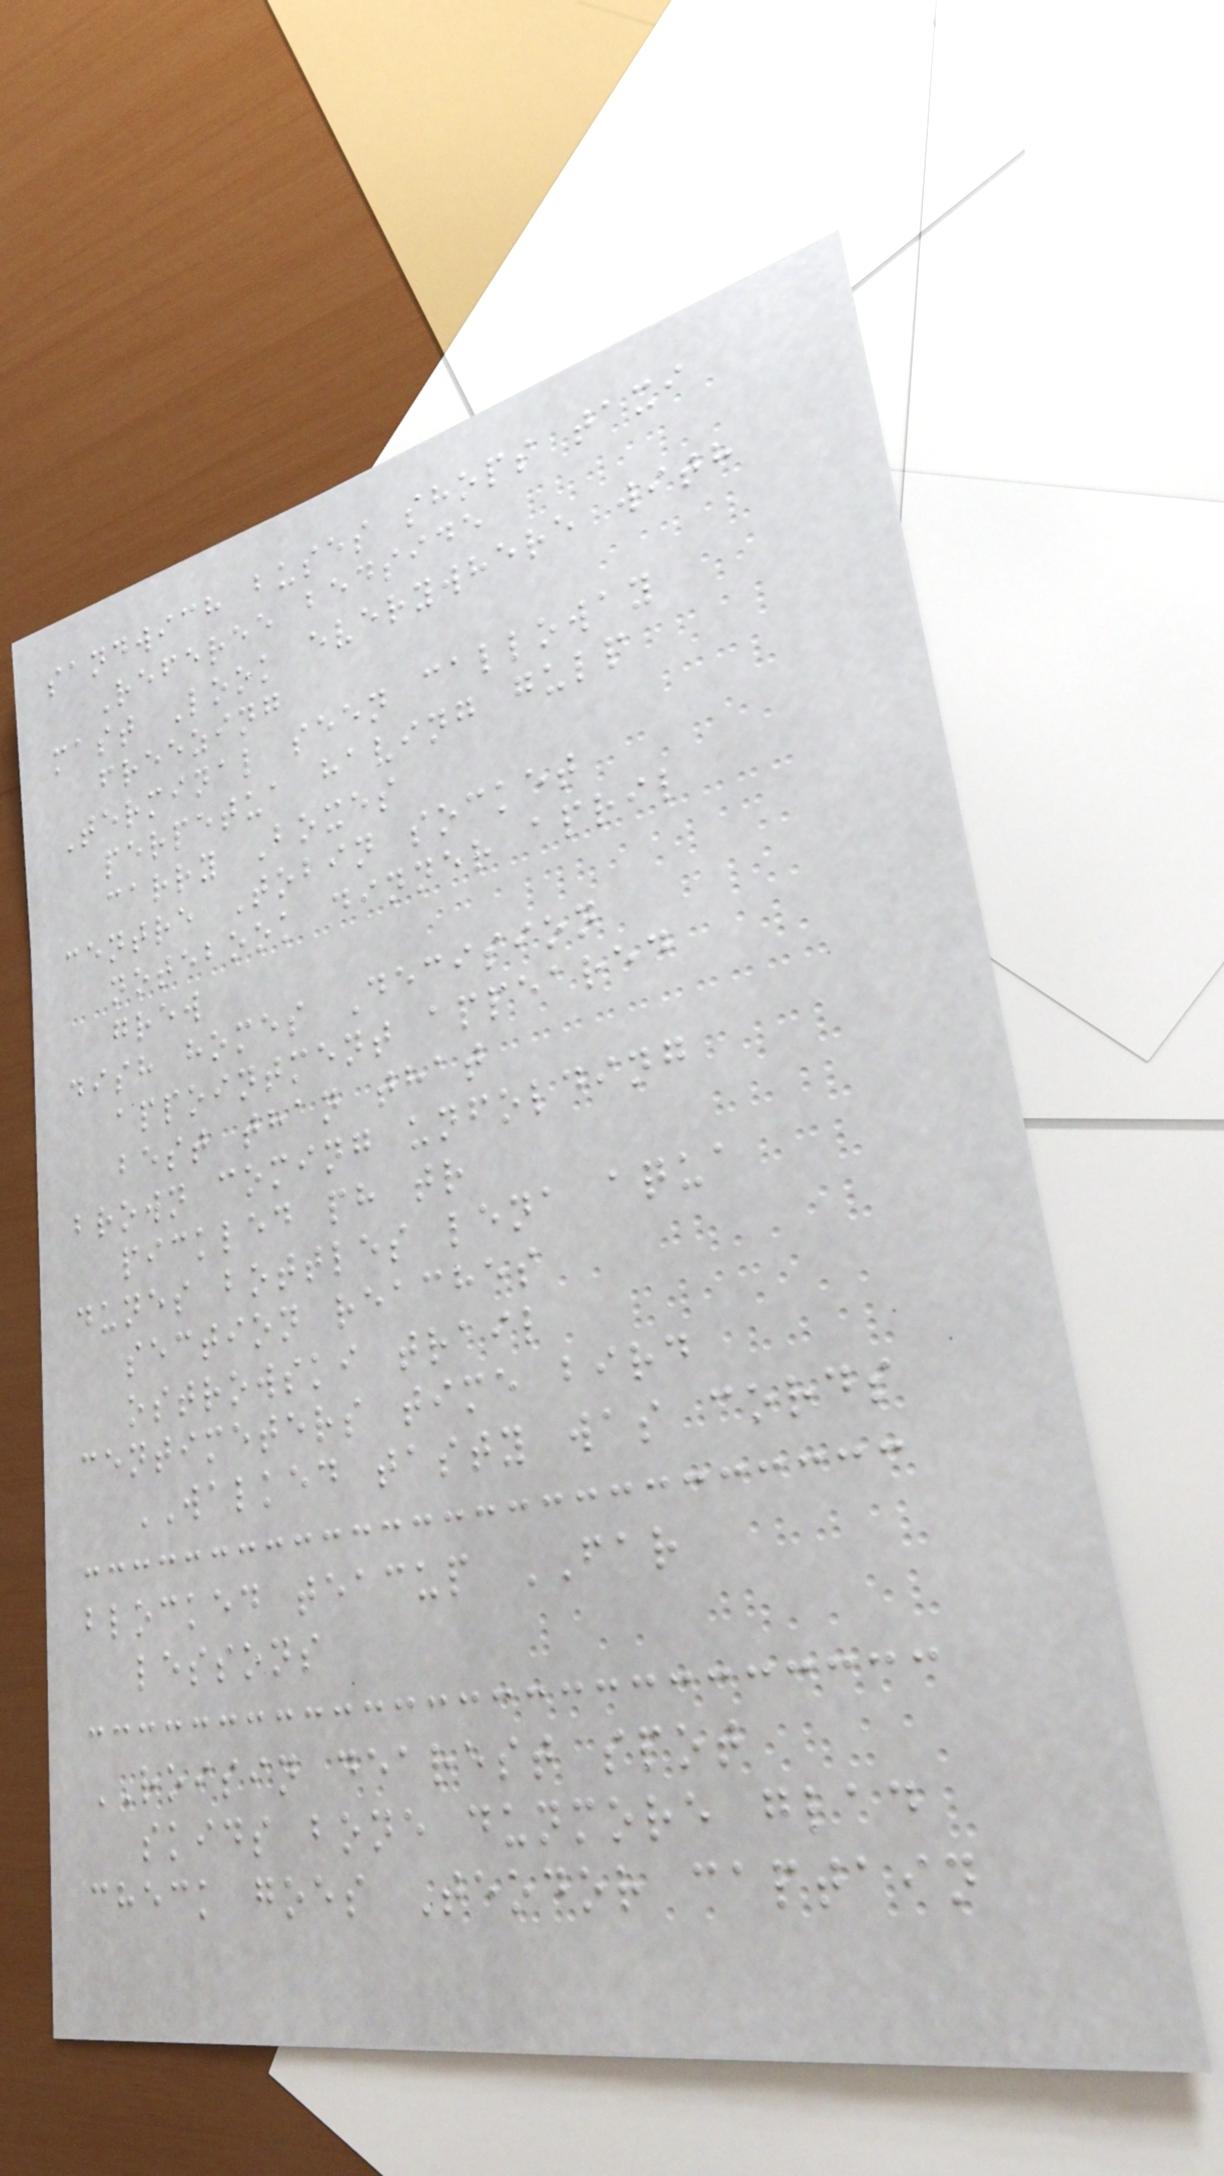sandwich buses shops taxi
Referee bedside
mast Look everywhere with
freezing
Terminal seen calloway
perpetua having gulp
carry Boxes
centre Tobin socket
notebook dinner april
grew
dish homes Decision
appointment appeared
best than that
brown coming unfolding
pickled ph tr
dunes bottles lena aqua
section reaches
ostrowski trail
centimeters time bird
WALKED tasty was cords
blocked teacup FAR
lessons
ROISIN dearest spot
skids bone dunmore glad
check goes Teodor captain
